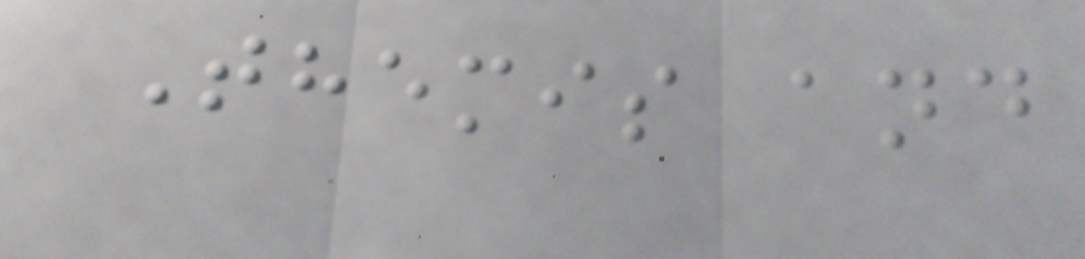Themis and
